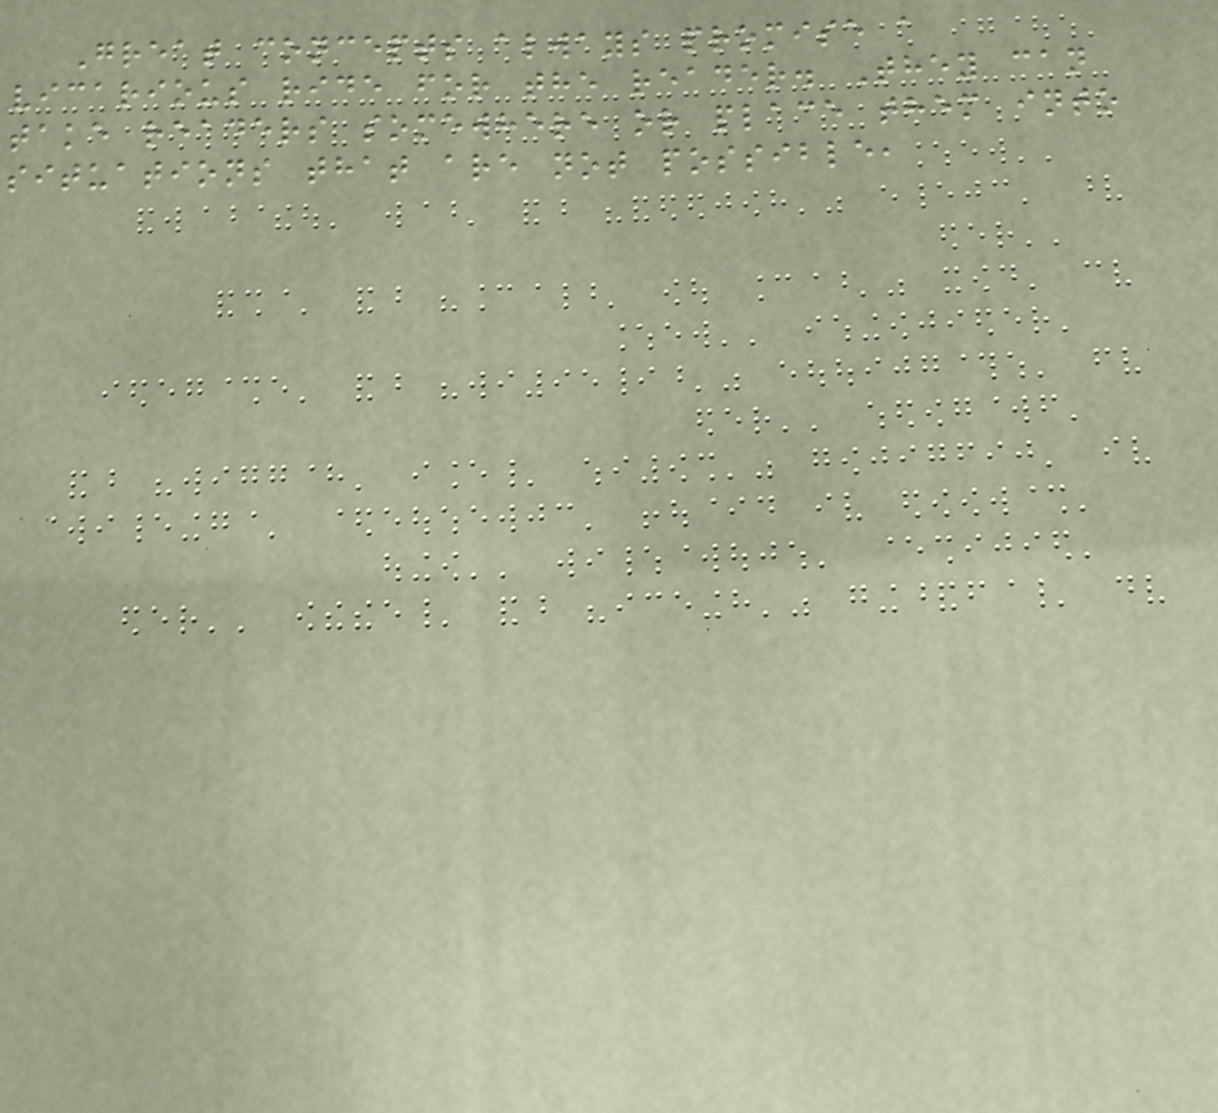Great concepts always promise a
vicarious ride for the reader. They can
take readers somewhere or place them into
situations that are not possible,
